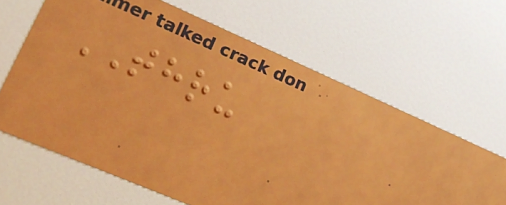THRU
